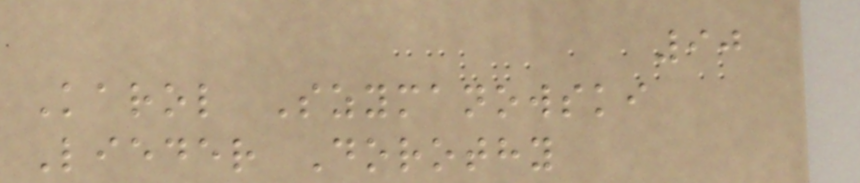90
Karol Szymanowski
Lieder Dorothy
